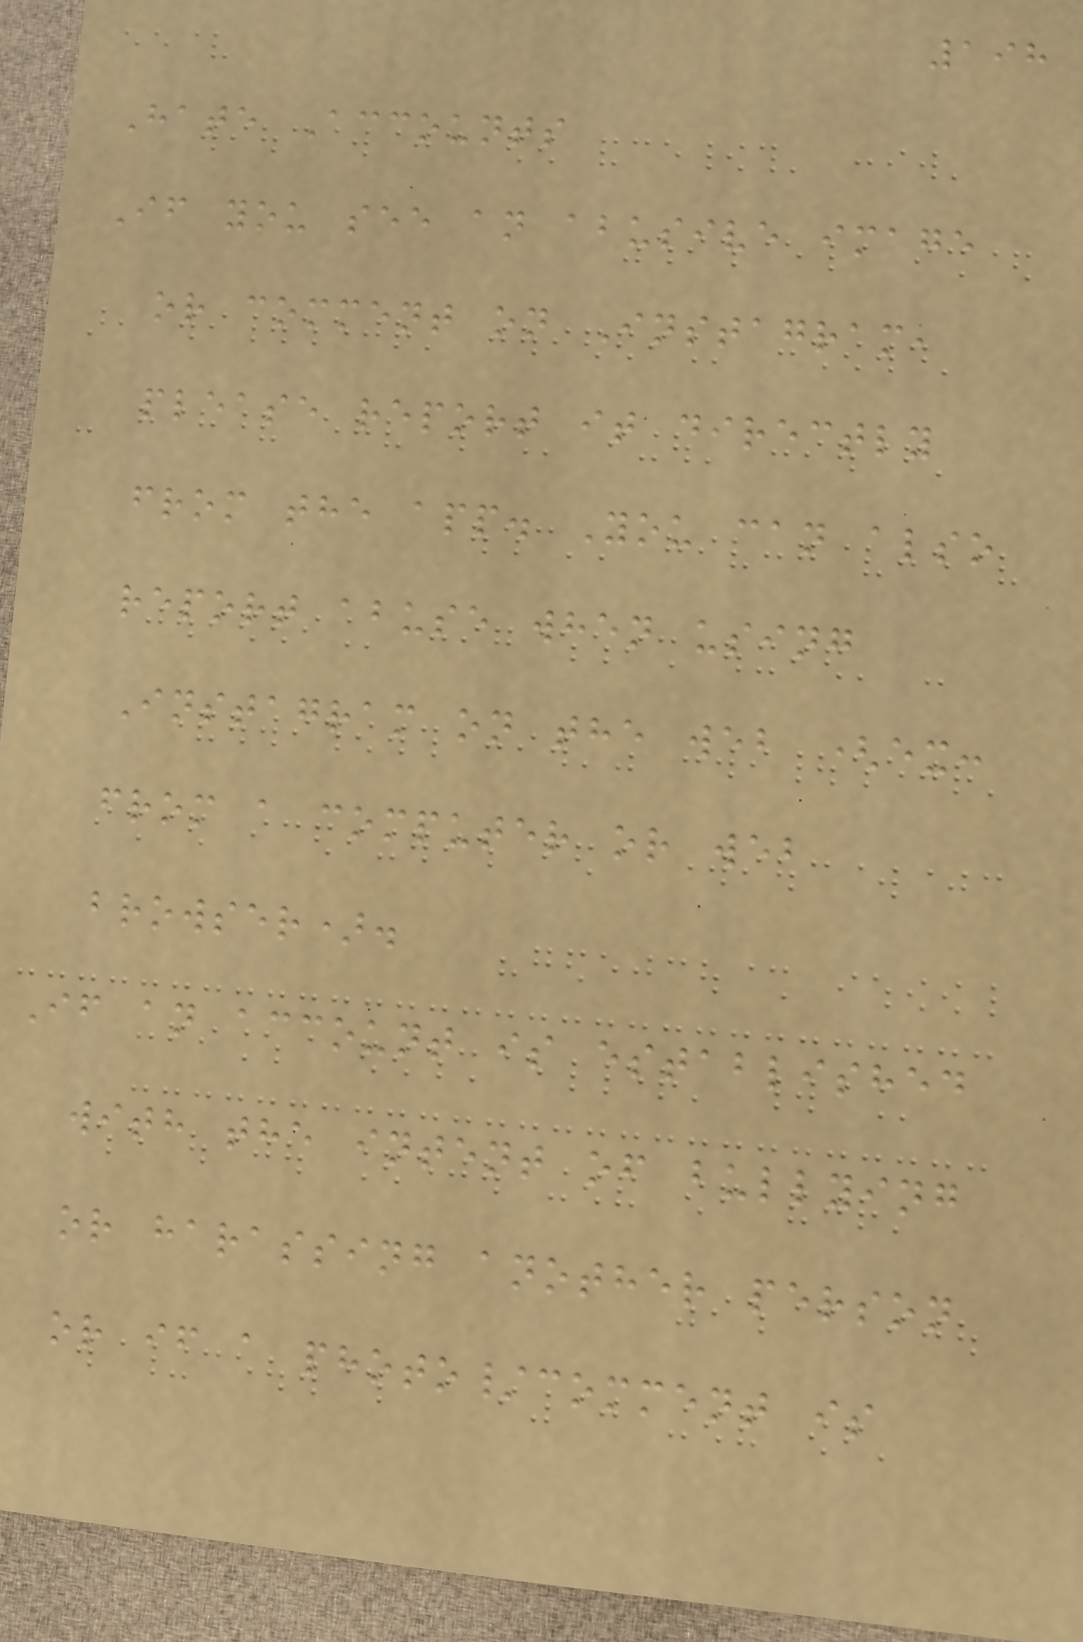198
Hate Accounts
If you see an abusive image
or comment on Instagram,
please report it directly
from the app. You can also
report abuse when using
Instagram on the web (ex:
from a computer or web
browser).
If an account is established
with the intent of bullying
or harassing another person
or if a photo/comment is
